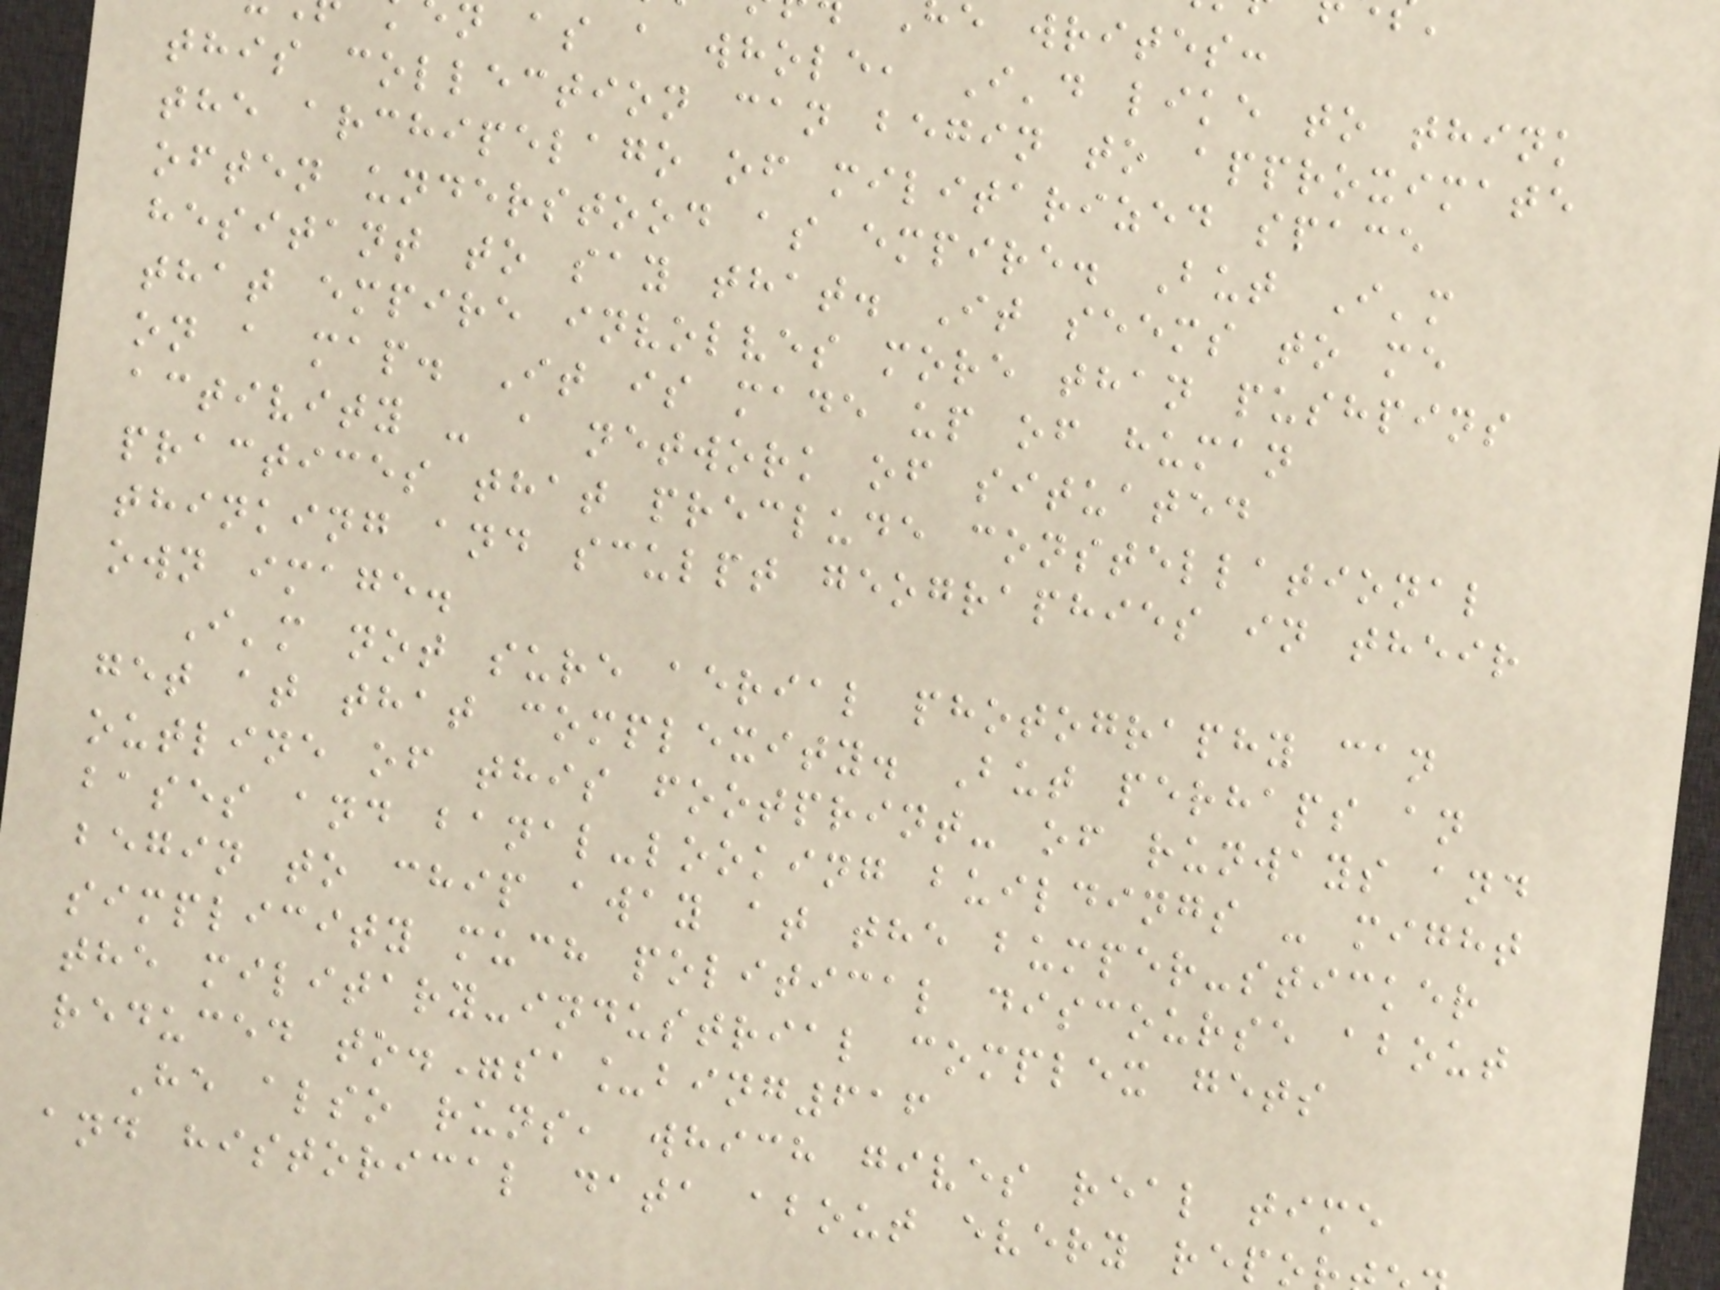e writes:
n as a whole, I'd like to think
this collection can begin to approximate
the archipelago of militarized space
often understood as empire. But I'm
hesitant to say that. It seems to me
that empire involves more than pushpins
on a map. It is made up of human
activity - a network of situated
practices that preclude constellational
thinking and sculpt geographies in their
own image.
I'm not sure aerial photography can
get at that complexity. But perhaps an
outline of this footprint- of runways and
bases and banal-looking buildings - might
begin to chip away at the bumper-sticker
simplicity much political discourse about
the military-industrial complex gets
reduced to."sa_bing616
He also runs, which gives real time
and historical data about every rep
